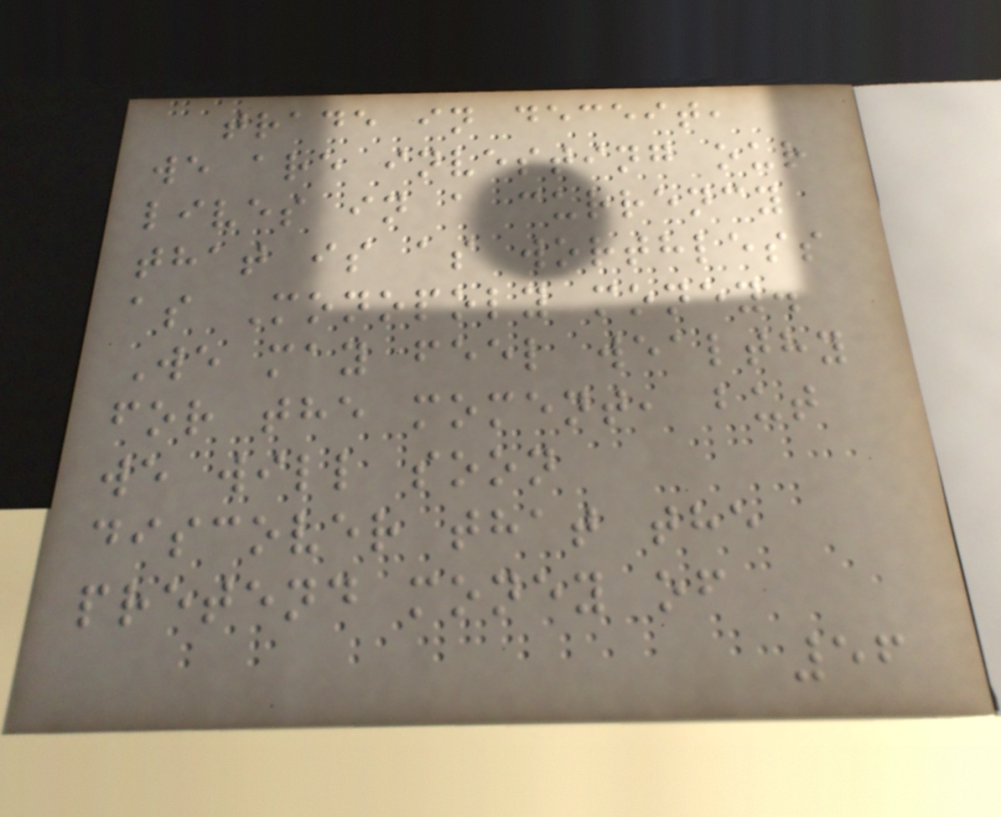trade in deceit,
we are investing our
lives in a currency
that is as worthless
as Monopoly money.
We may feel wealthy
for the moment, but
we will soon
discover that the
pretend money of
56
